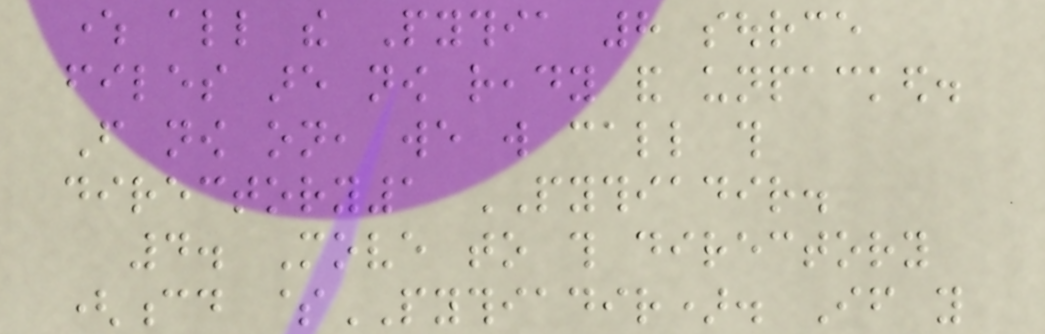where all the Pythia 8 source
files are now ready and unpacked.
From now on, we will call this
directory1 PYTHIADIR.
4. Move to this directory
(cd $PYTHIADIR). If you
